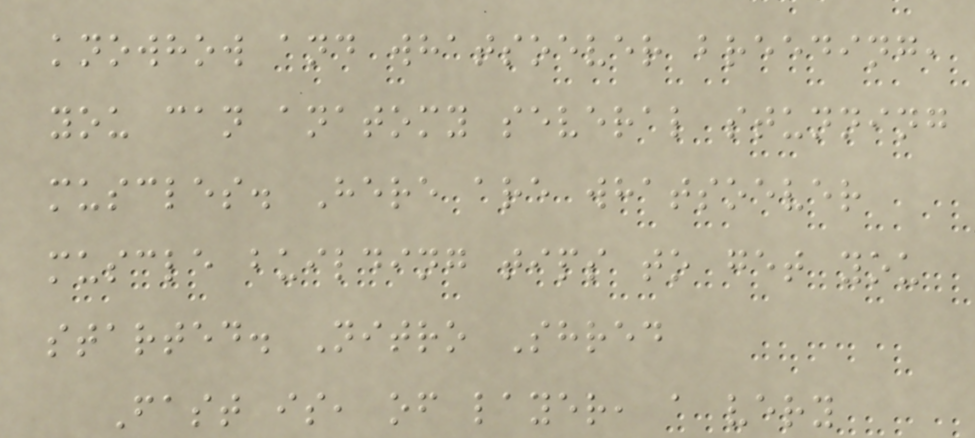knowhow and whatsoever breeding,
you can anatomy several stunning
muscles. Here are whatsoever
muscle building tips to get you
started. Nitro Shred
Fast is, of layer, a very
